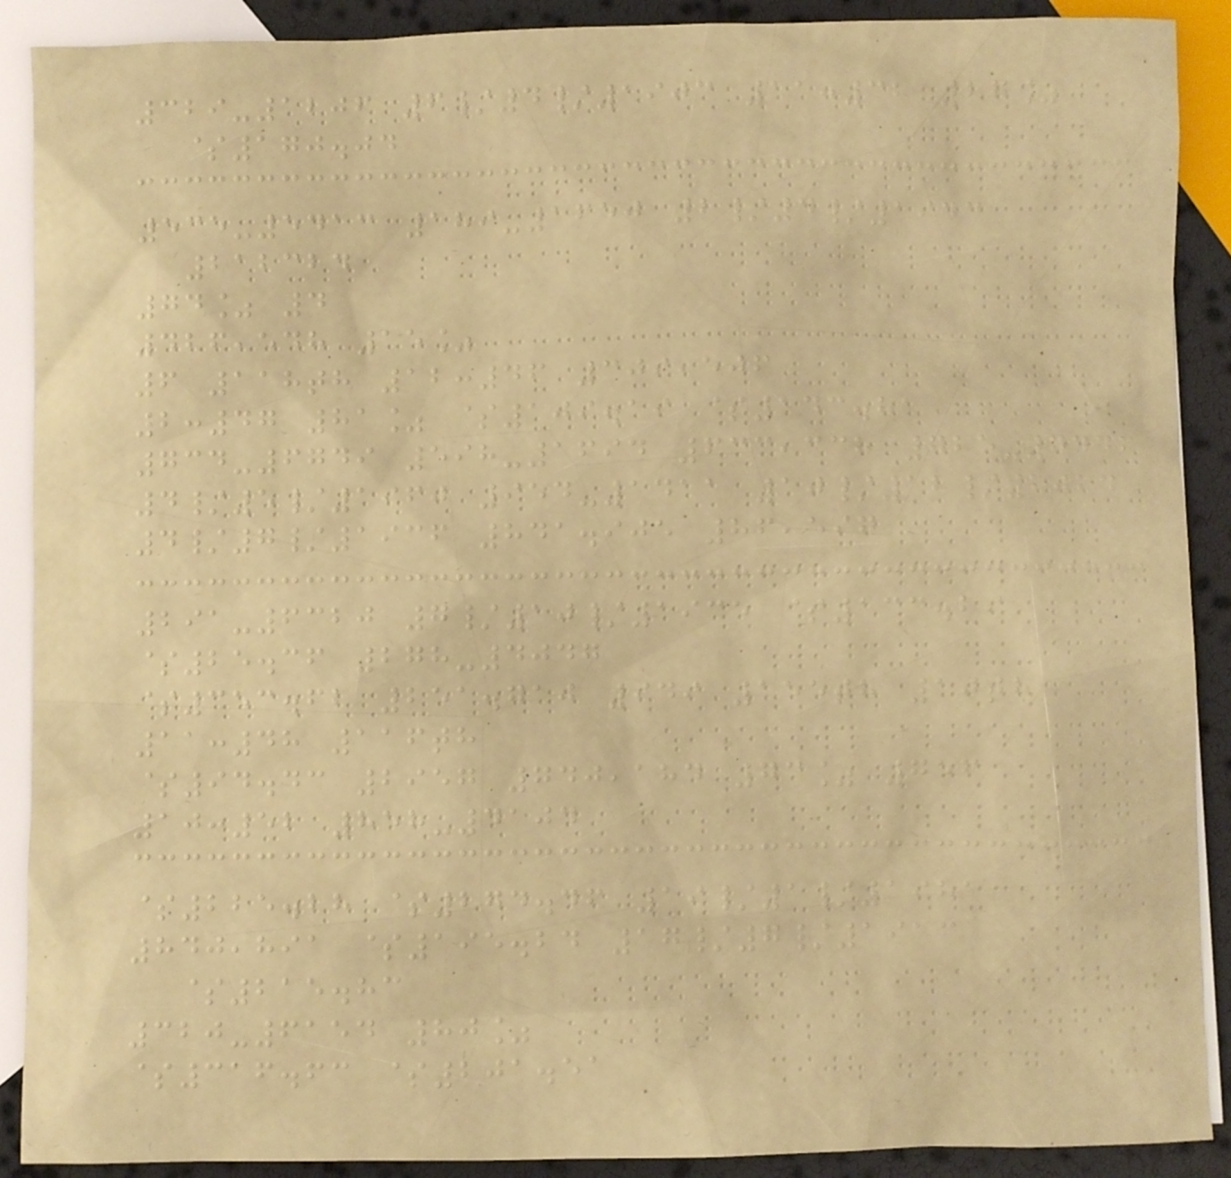329-1206 6/4/1903 11:32 27%
$170.04
535-5413 189-1650 2/4/1943
212324
74% 4
426,548 15%
6 118th 12:46 309,506
2:47 81% $109.19 $143.81
734-6749 598-1694 633,338 725-7446
4/5/1960 954-1411 10/12/2024
4/7/1936 841.905 86,597
291-6320 7/10/1935 $133.29
$25.36 278-4047
$353.62 251.710 949 155th 10th
11:48 116th
$94.43 2957 740,184 73% 756
10:52 858-4104
$225.28 $274.46 19/1/1981
840,891 $195.24 17/7/1913
$215.83
320-6154 80%
$316.63 $201.51
